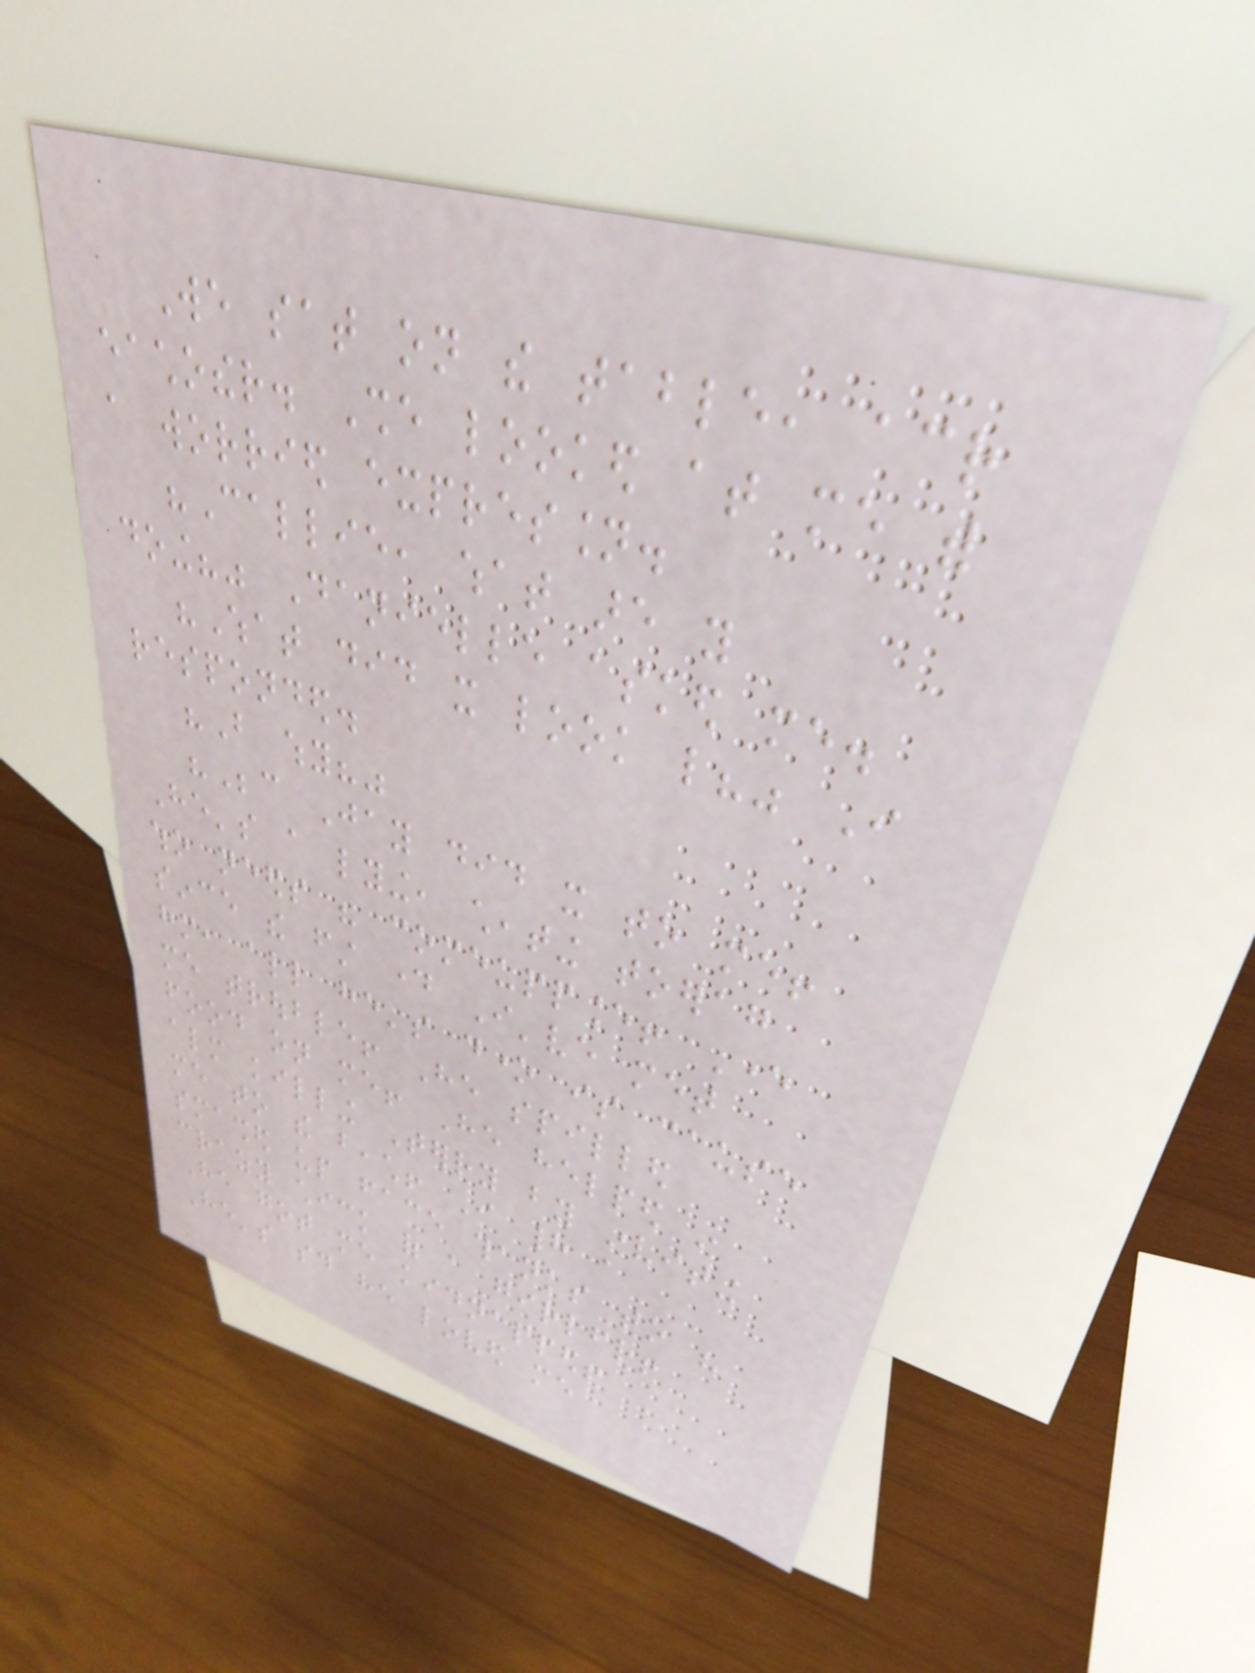We sat on the table, across
eachother. She looked at me with
a worried expression.
"Callie, what are you
doing?" Danielle asked me.
"What did it look like?" I
responded.
"But why?"
"Because Jay did it to me!
He's a lying, cheating toerag
who needs his comeuppance! Ever
since the first day I've met
him, all he's done is cause
me trouble! He spilled
food on me! He helped in
almost killing Terry by inviting
me to the beach! I had a
smashed up face thanks to his
crazy chick of a girlfriend!
He got me kidnapped!
He's said he loved me
